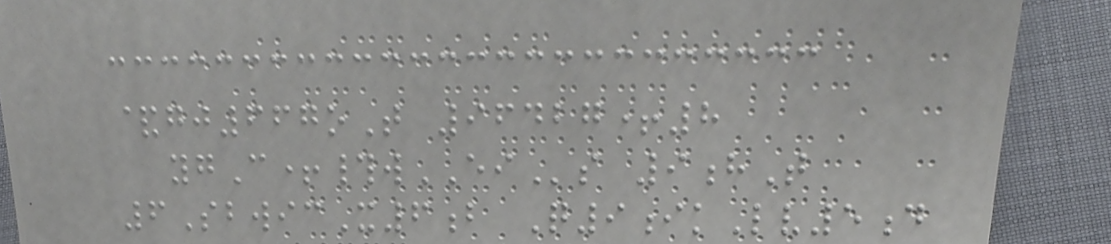&gj667oT 96427+8
ygC+#wEIs 9hT
6SbwicX6b Q9ikLv5d
